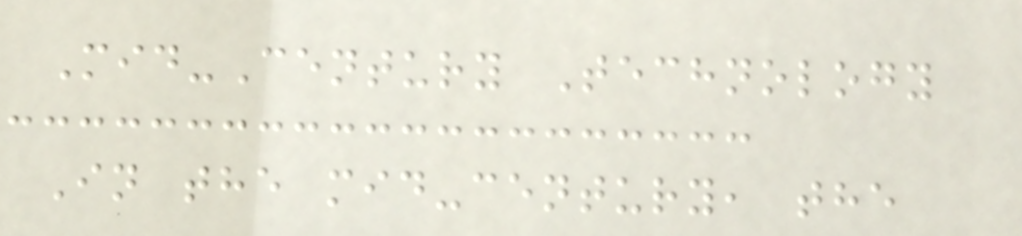Mid-Century Technology
In the mid-century, the
